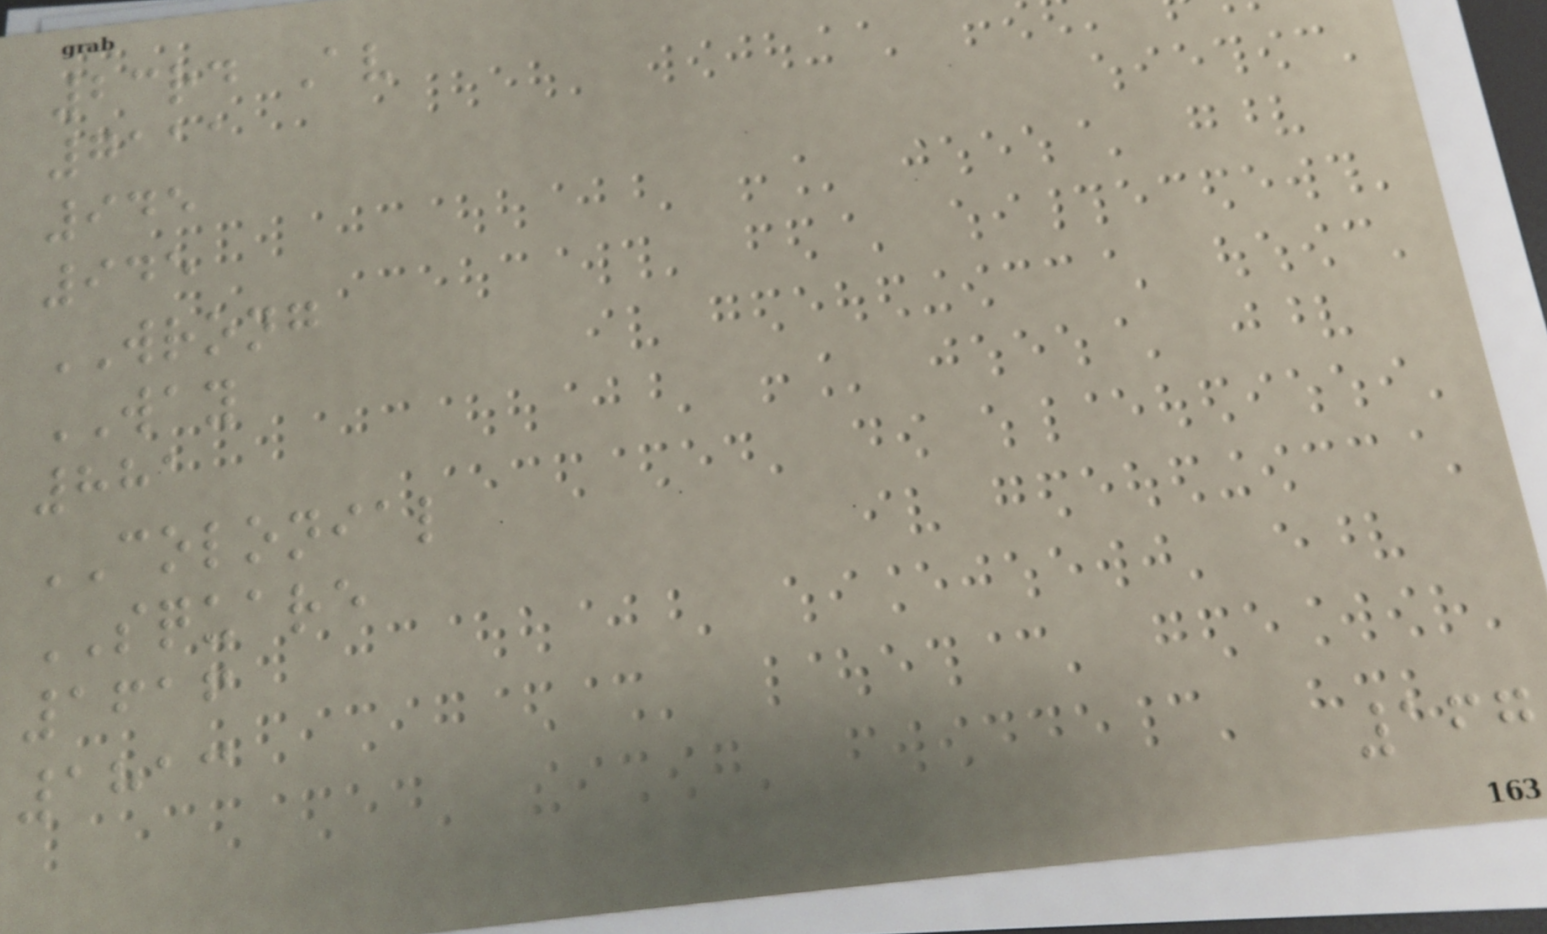23rd Av
7111
945
945
WRONG
WAY
881
COLONIAL
SQUARE
1616
1813
167
